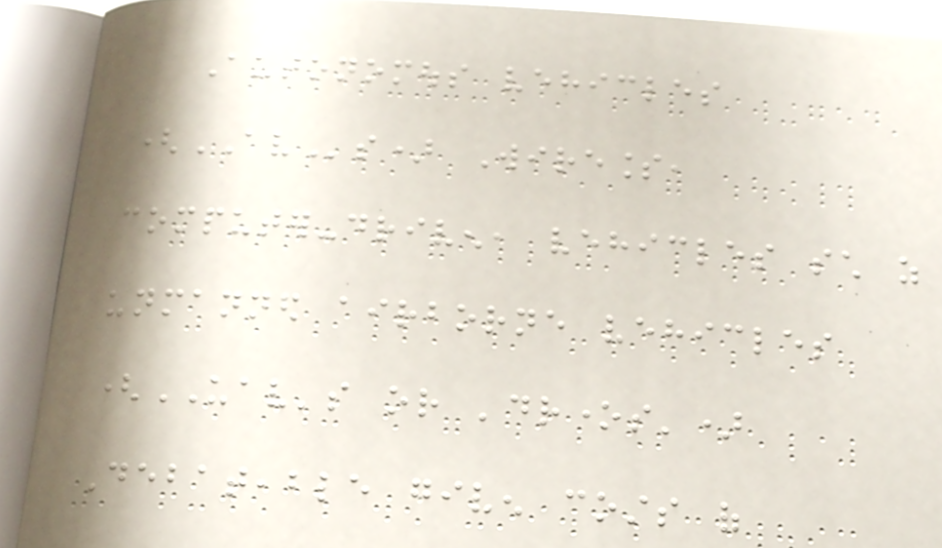Autonomous vehicles
(AVs) Wireless,
computer-driven, vehicles such as
unmanned airborne vehicles
(UAV's or 'drones')
Debateable given costs of
